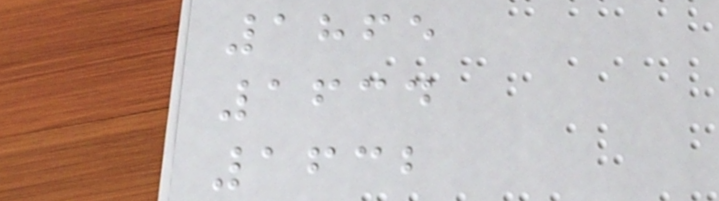1865
1634
1632
